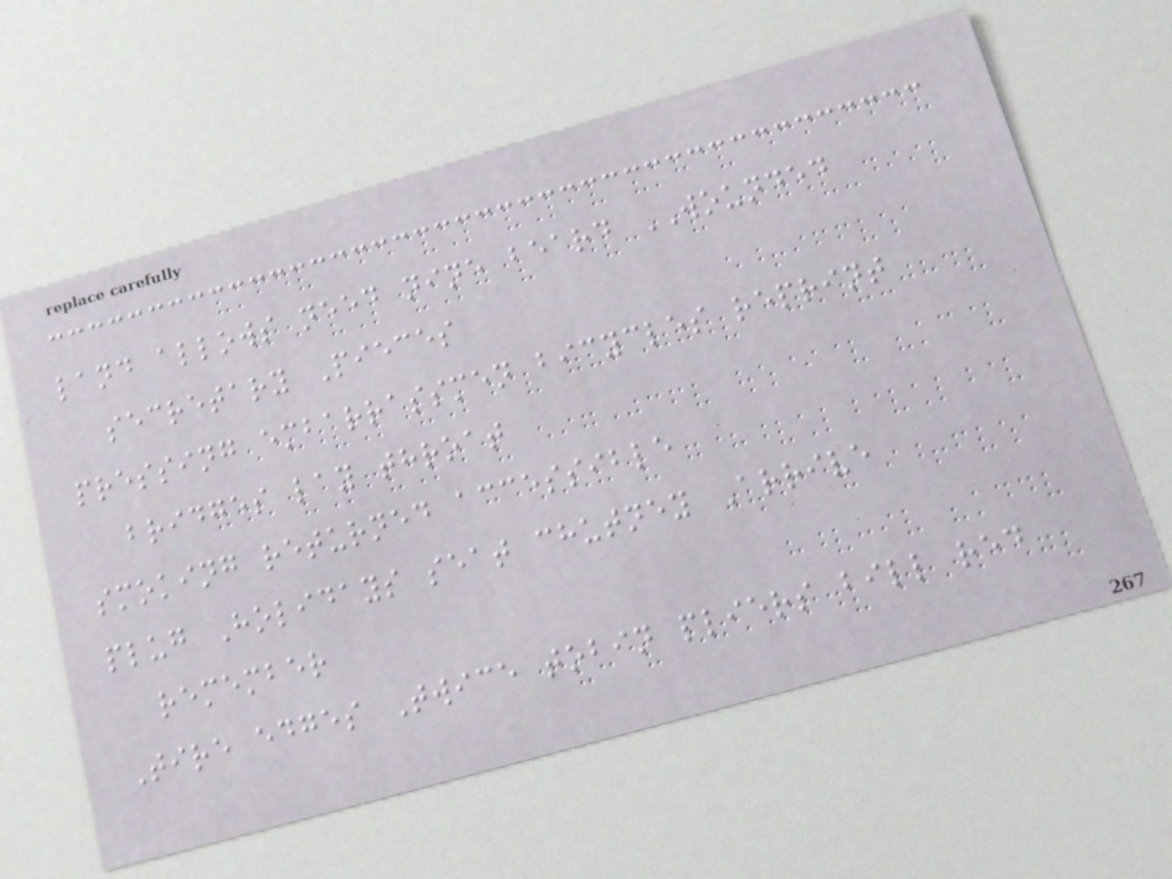land allows need nine beard WOUNDED
secretary Pieces
pressing embarrassmen bicycles reprint
bridges lay throat
smoking returned accessible
plug Holidays seat chutney Arrive
remember
Tire edges Twice tobin pliers bill red
